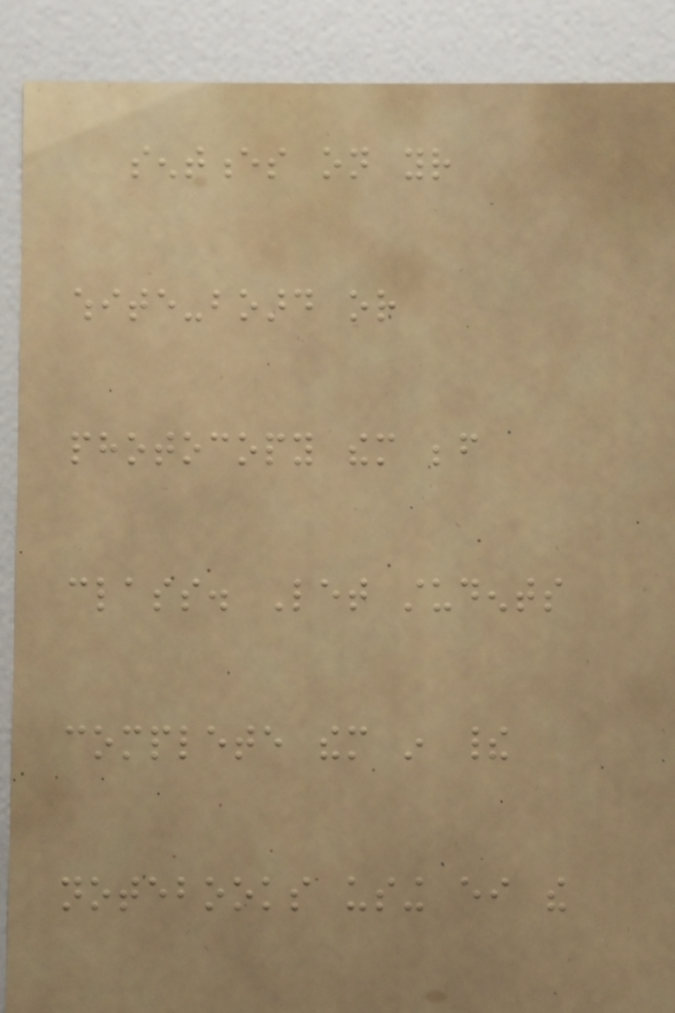sentences on your
white-board or
photocopy them before
class. Let students
complete them in their
notebooks using either the
